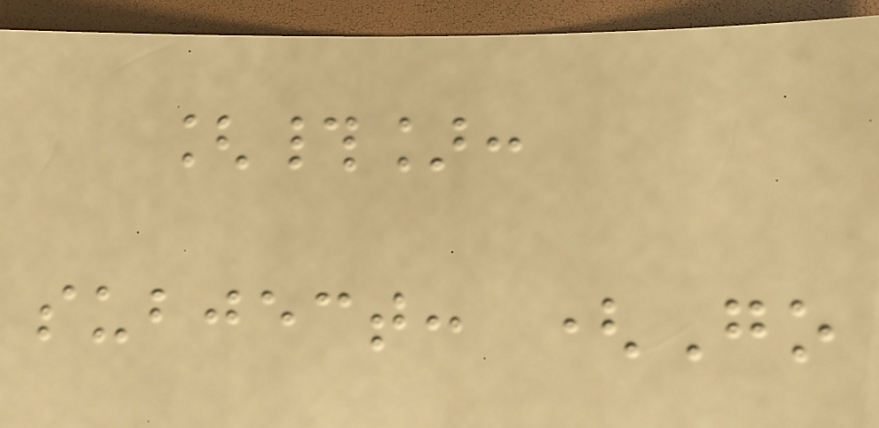[#]:
subject: (Go
